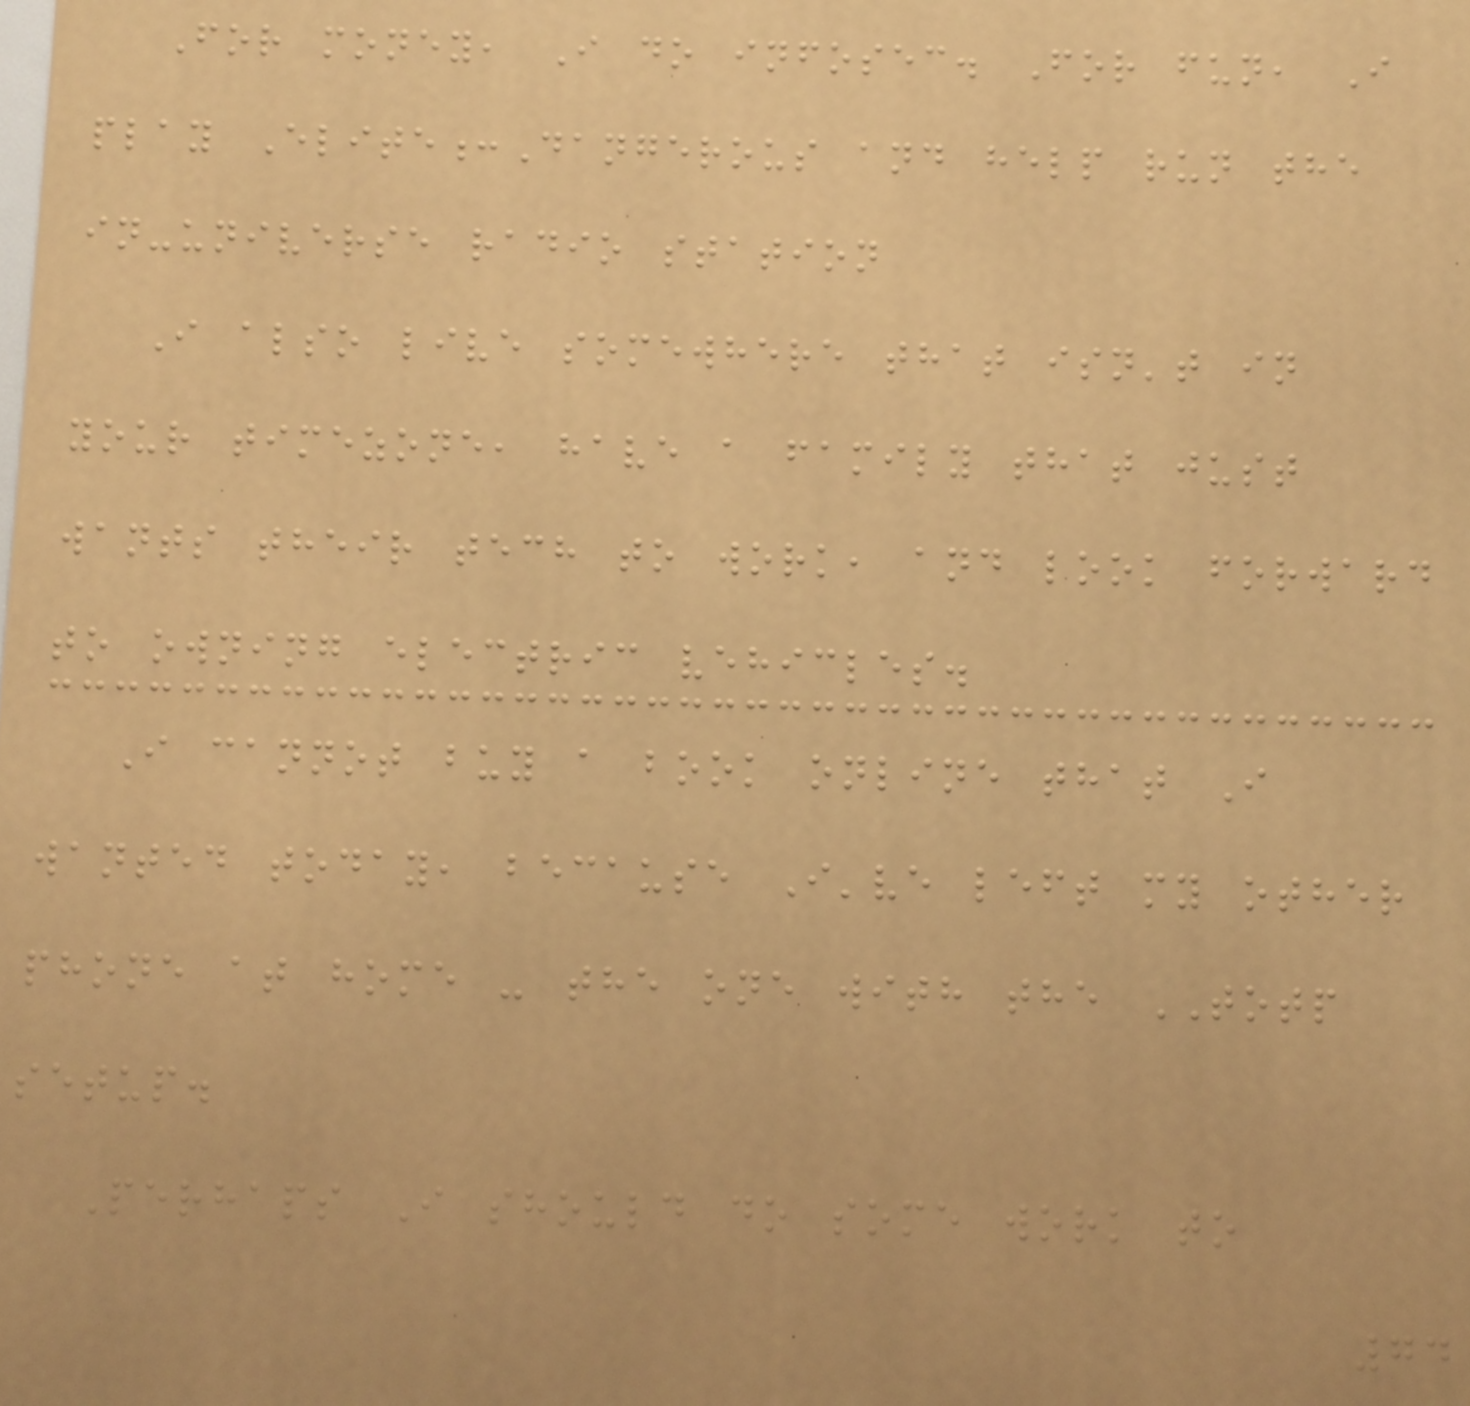For money, I do infosec. For fun, I
play Elite:Dangerous and help run the
in-universe radio station
I also live somewhere that isn't in
your timezone, have a family that just
wants their tech to work, and look forward
to owning electric vehicles.
I cannot buy a book online that I
wanted today, because I've left my other
phone at home - the one with the TOTP
setup.
Perhaps I should do some work to
74
